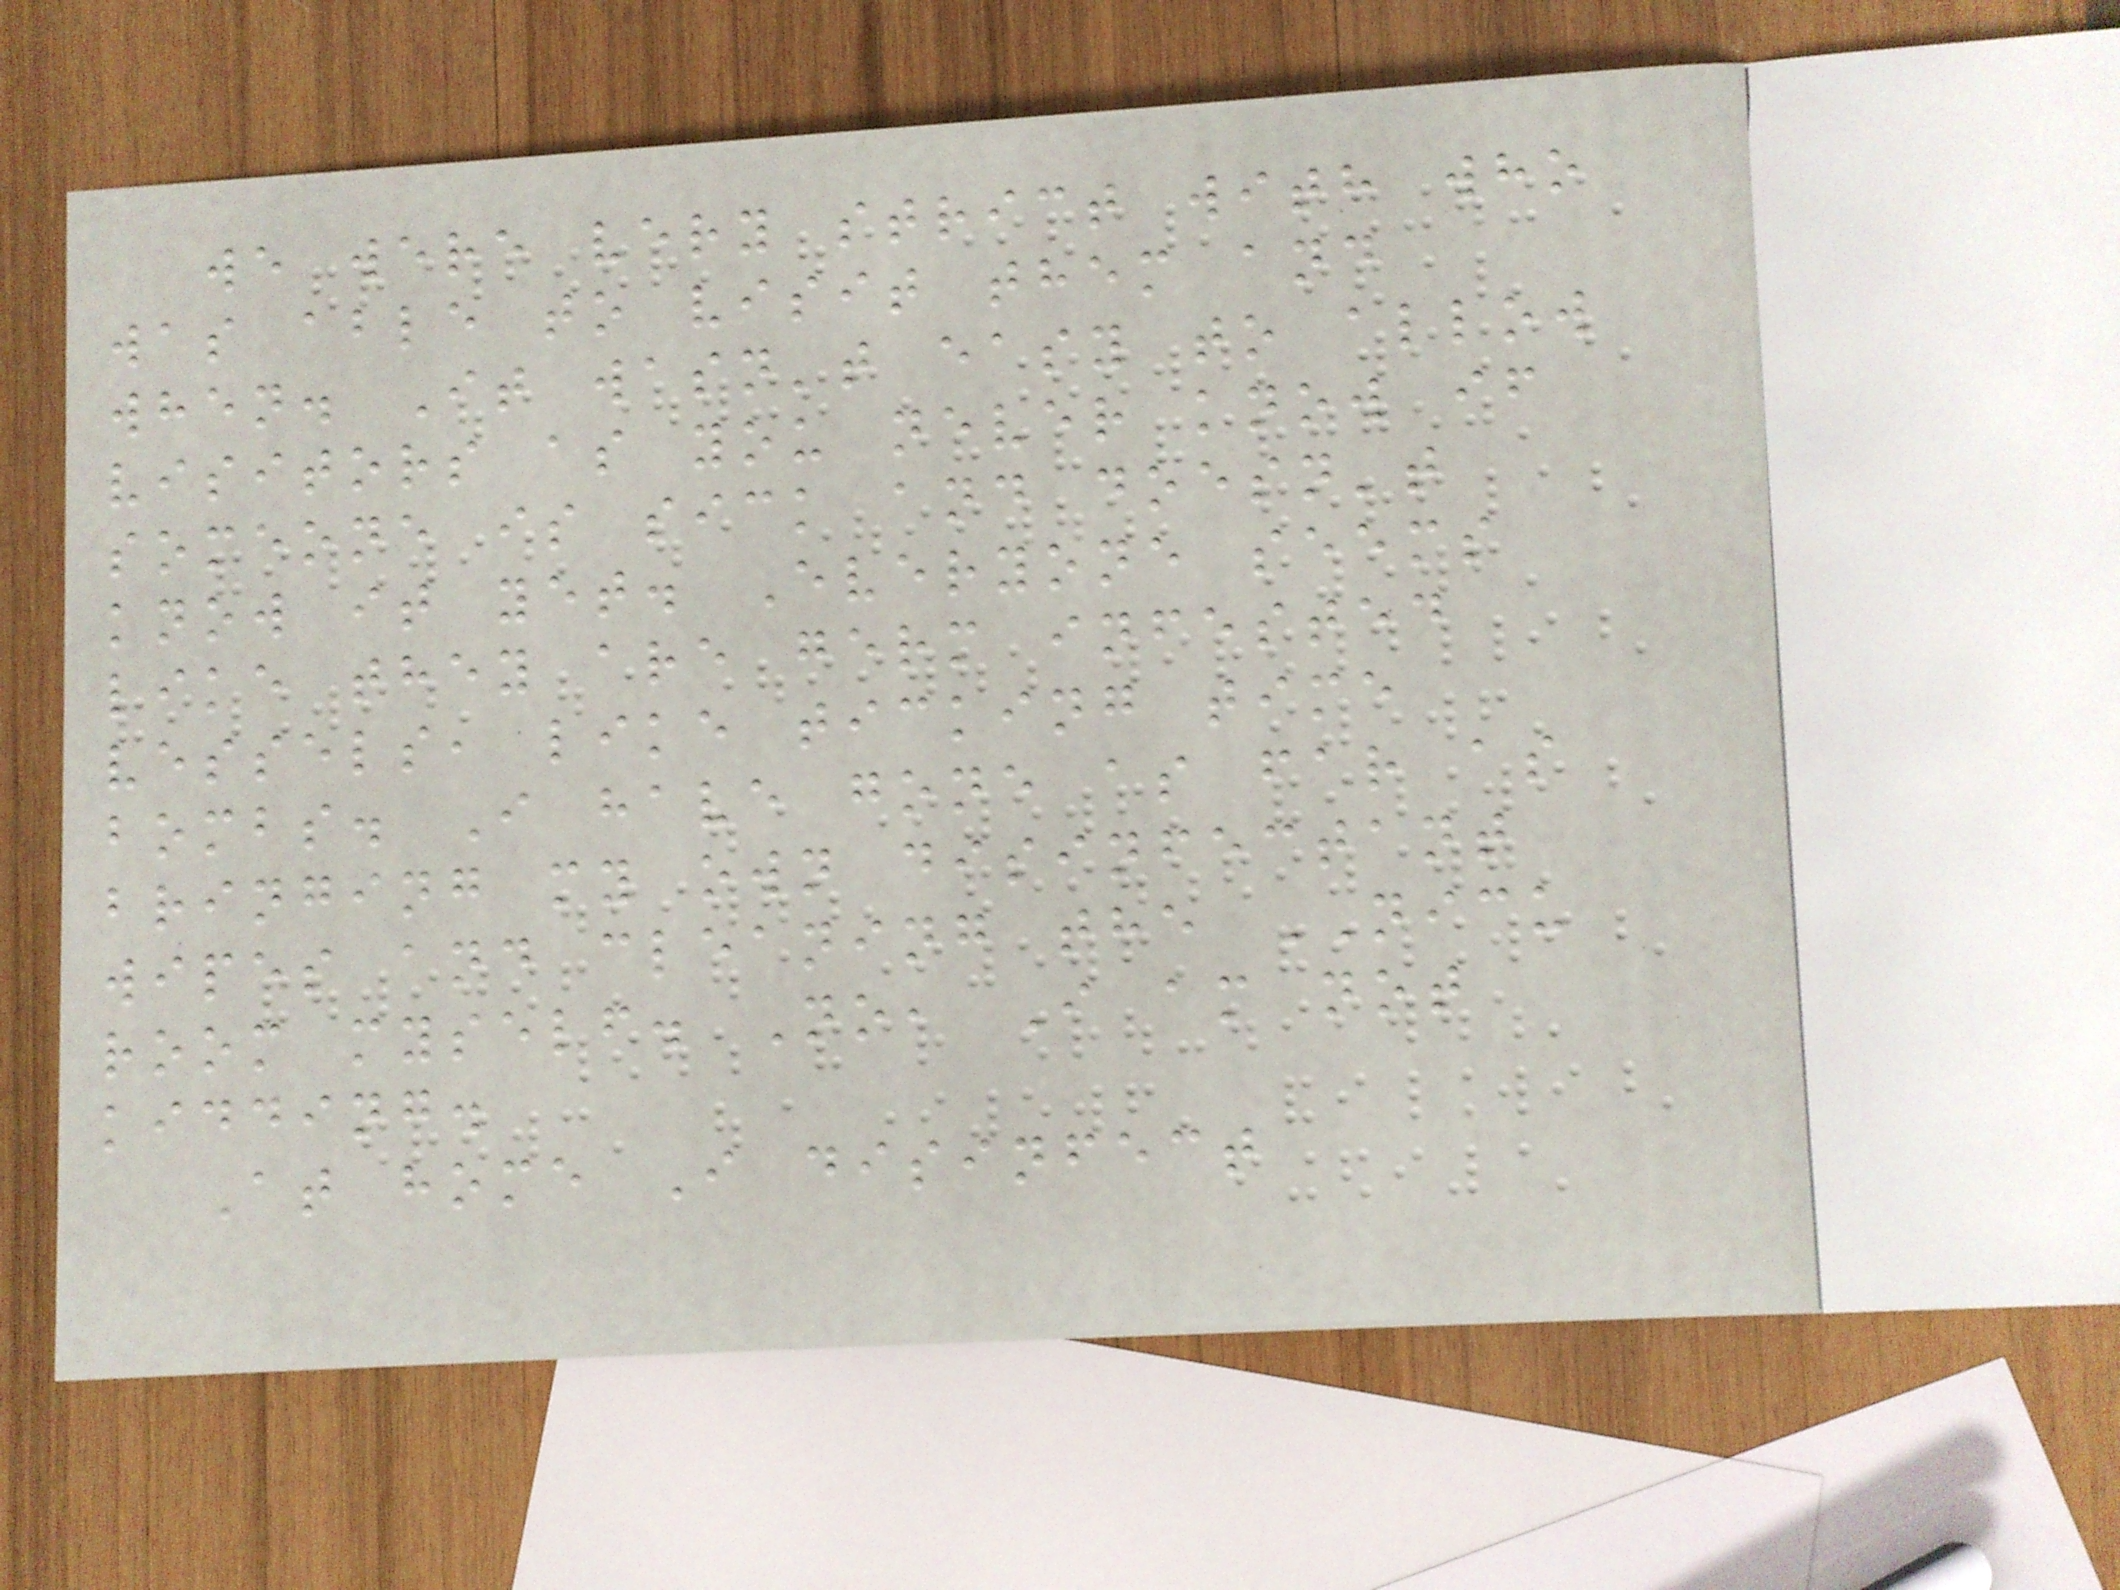we were very strict with who
was able to visit them and
when. It wasn't easy to allow
visitors as you never know if
someone is sick and doesn't
know it yet. Everyone seems
like they are germ infested
vessels, like ticking time
bombs. I have gone as far as
bringing my own disinfectant
wipes and cleaning the NICU
room myself. No, I am not
kidding.
At home I disinfect
